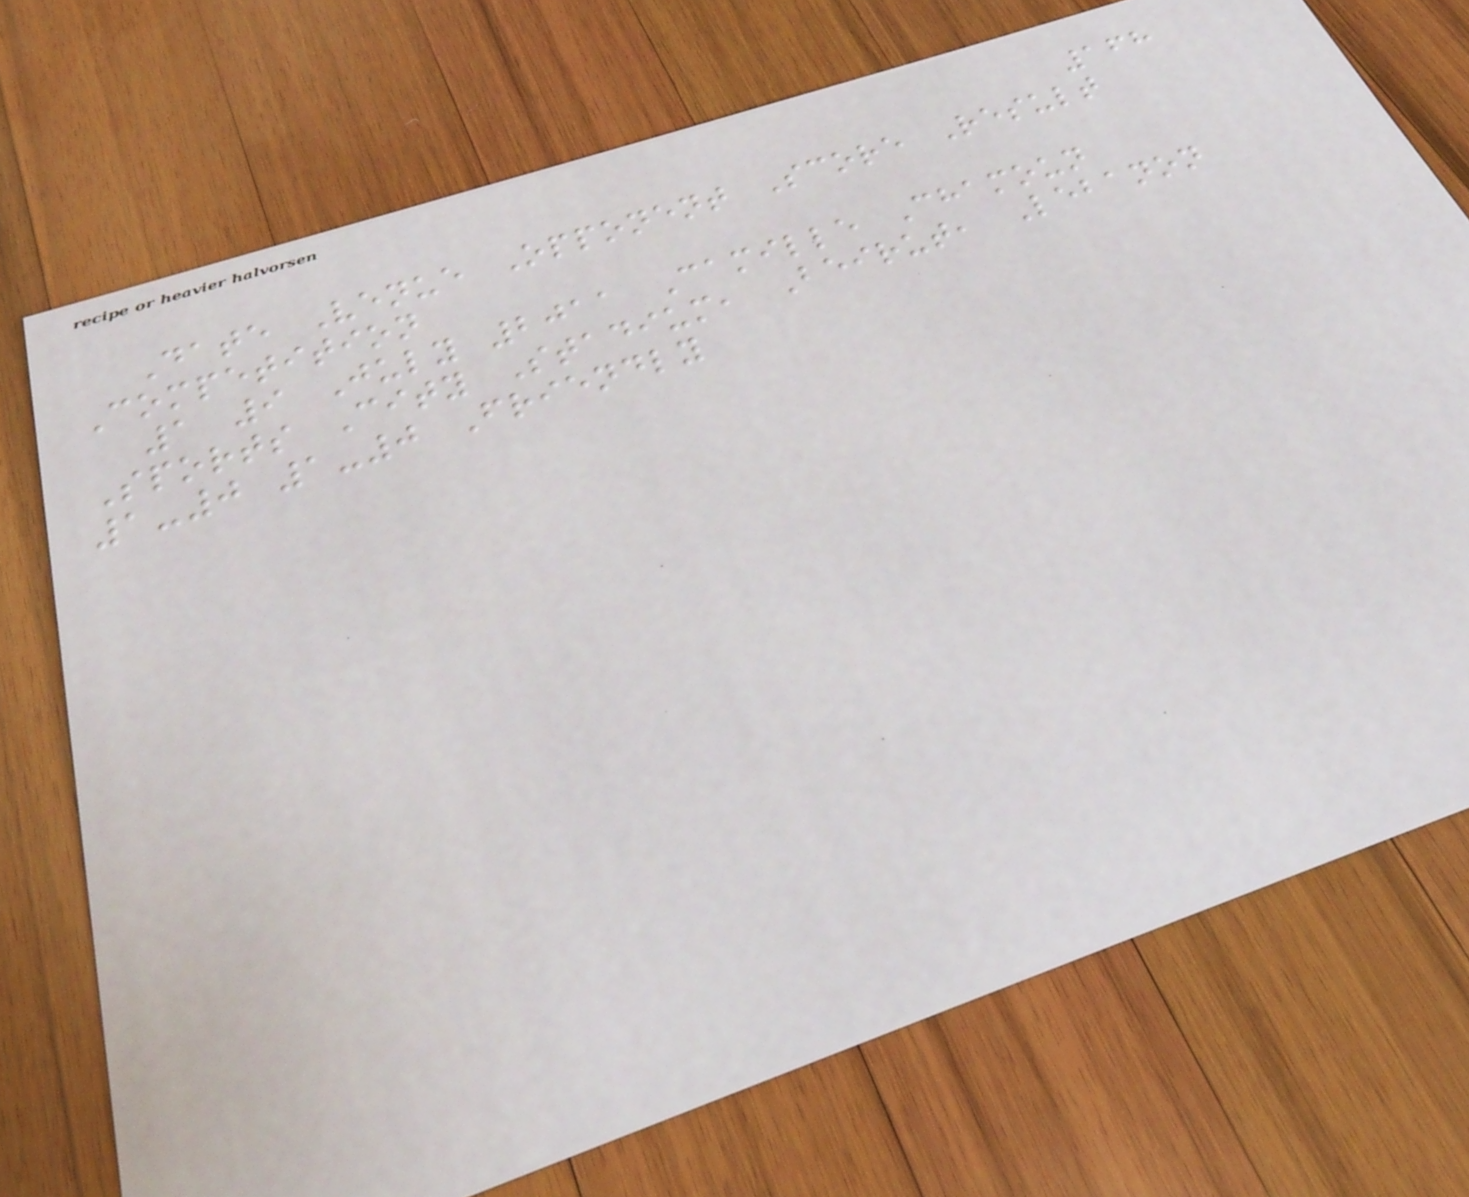168
Date Venue Opponent Score Result
Competition
1 9 July 2011 Camille Chamoun
Sports City Stadium, Beirut, Lebanon
1-0 1-0 Friendly
